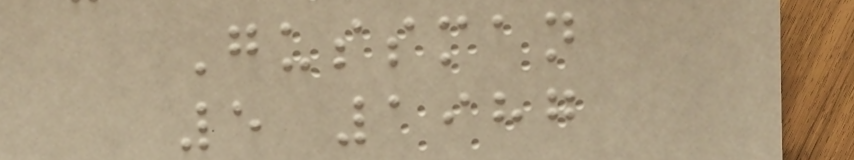Gussman
5 1987
